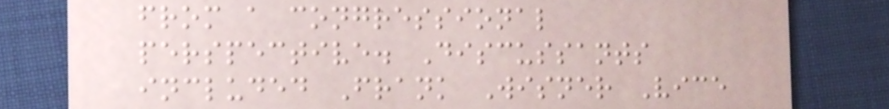from a congressional
perspective. Discussants
included Frank Wisner Vice
